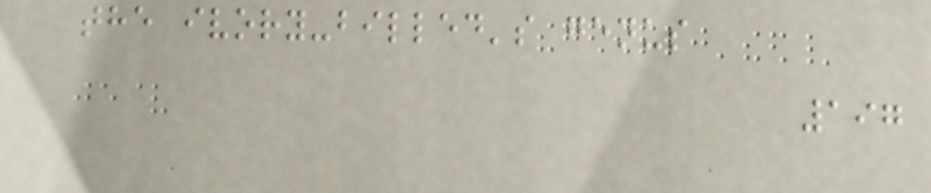the ivory-billed's genus
197
